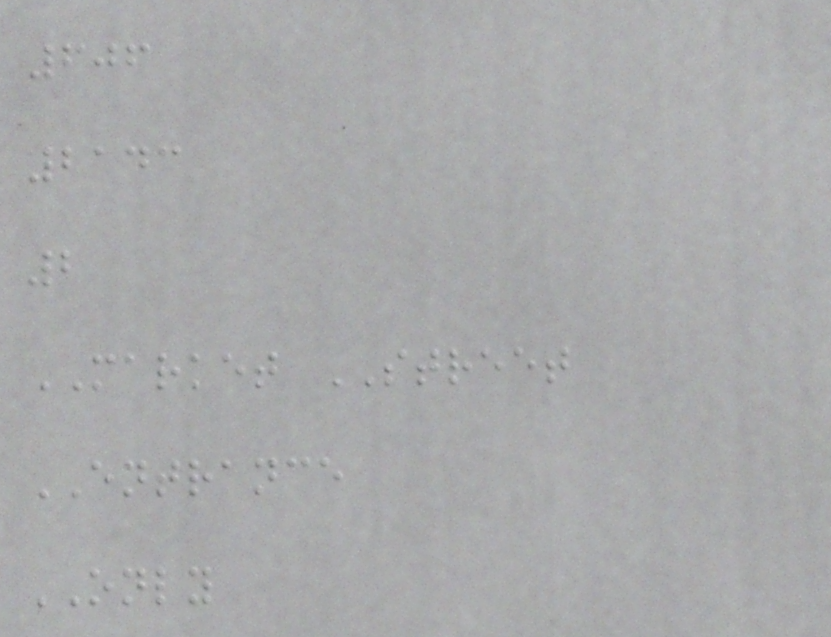606
2143
2
MARKET STREET
ENTRANCE
ONLY
